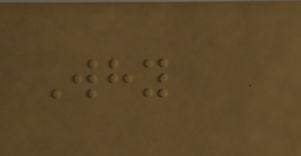Why
